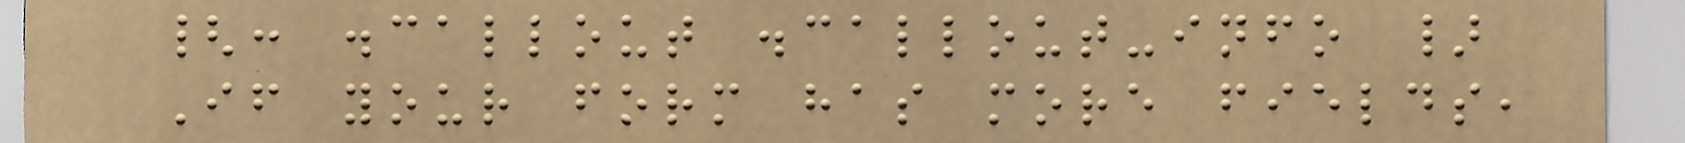{: .callout .callout-info }
If your form has more fields,
